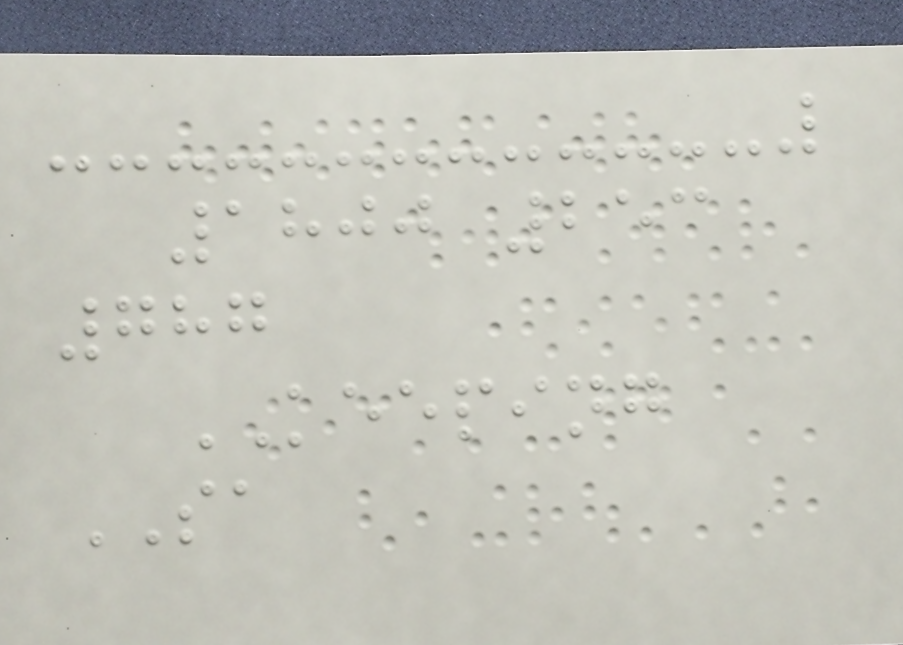1800 253
787
KEEPING
SA
